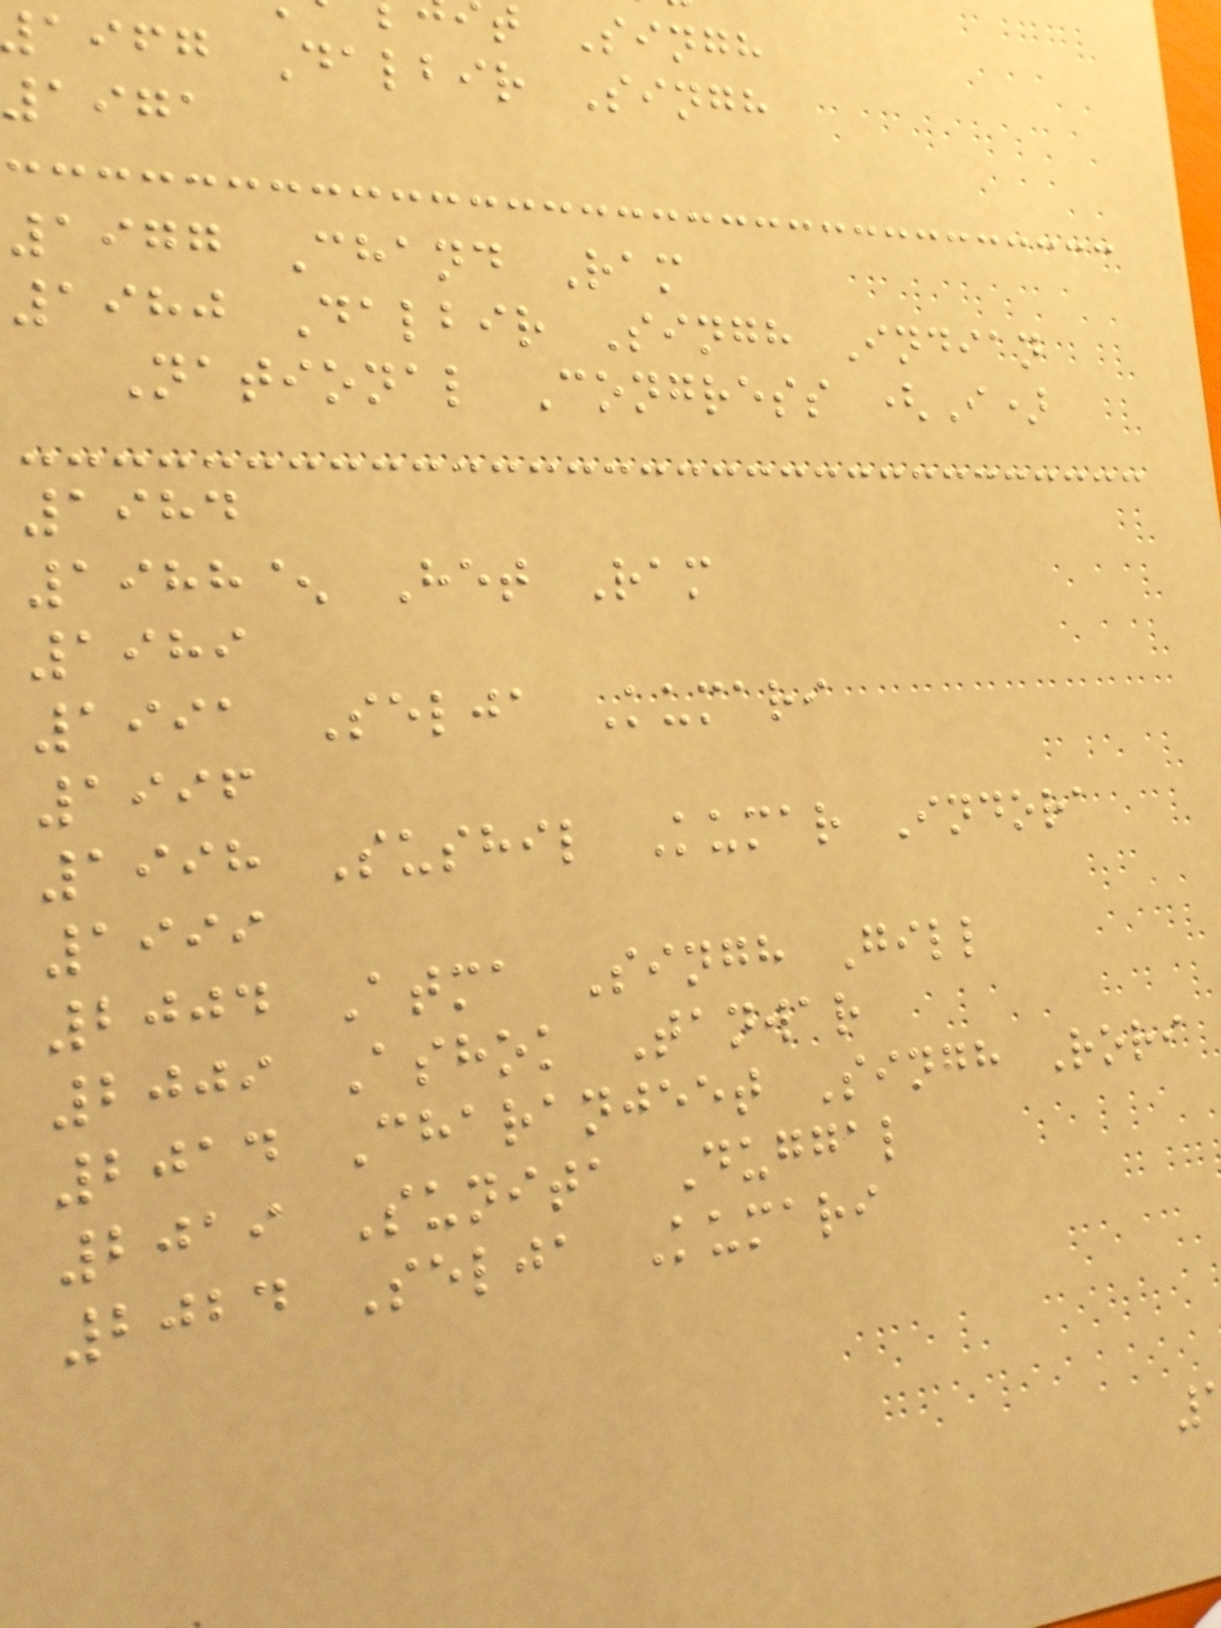t Singh
aifg Dalbir Singh
1971
1977 Chand Ram
1980 Dalbir Singh Indian
National Congress (I)
1984
1988^ Het Ram
1989
1991 Selja Kumari
1996
1998 Sushil Kumar Indora
1999
2004 Atma Singh Gill
2009 Ashok Tanwar
2014 Charanjeet Singh Rori
2019 Sunita Duggal
2024 Selja Kumari
